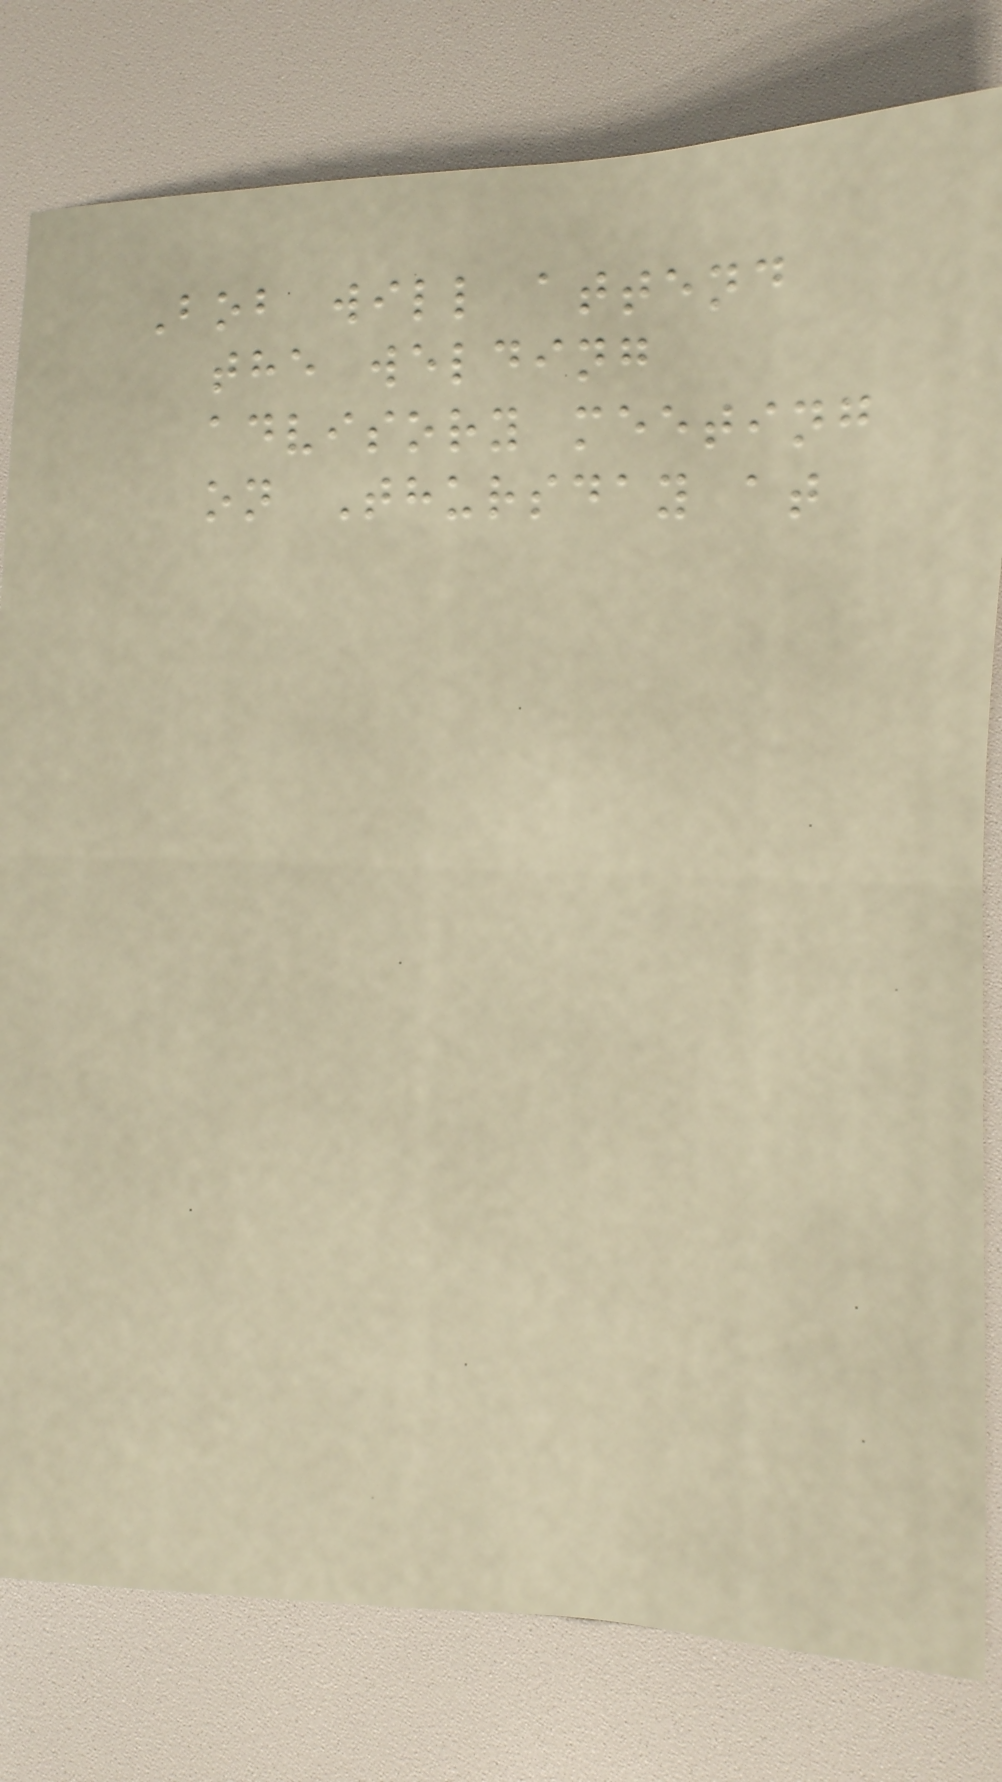Bob will attend
the welding
advisory meeting
on Thursday at
